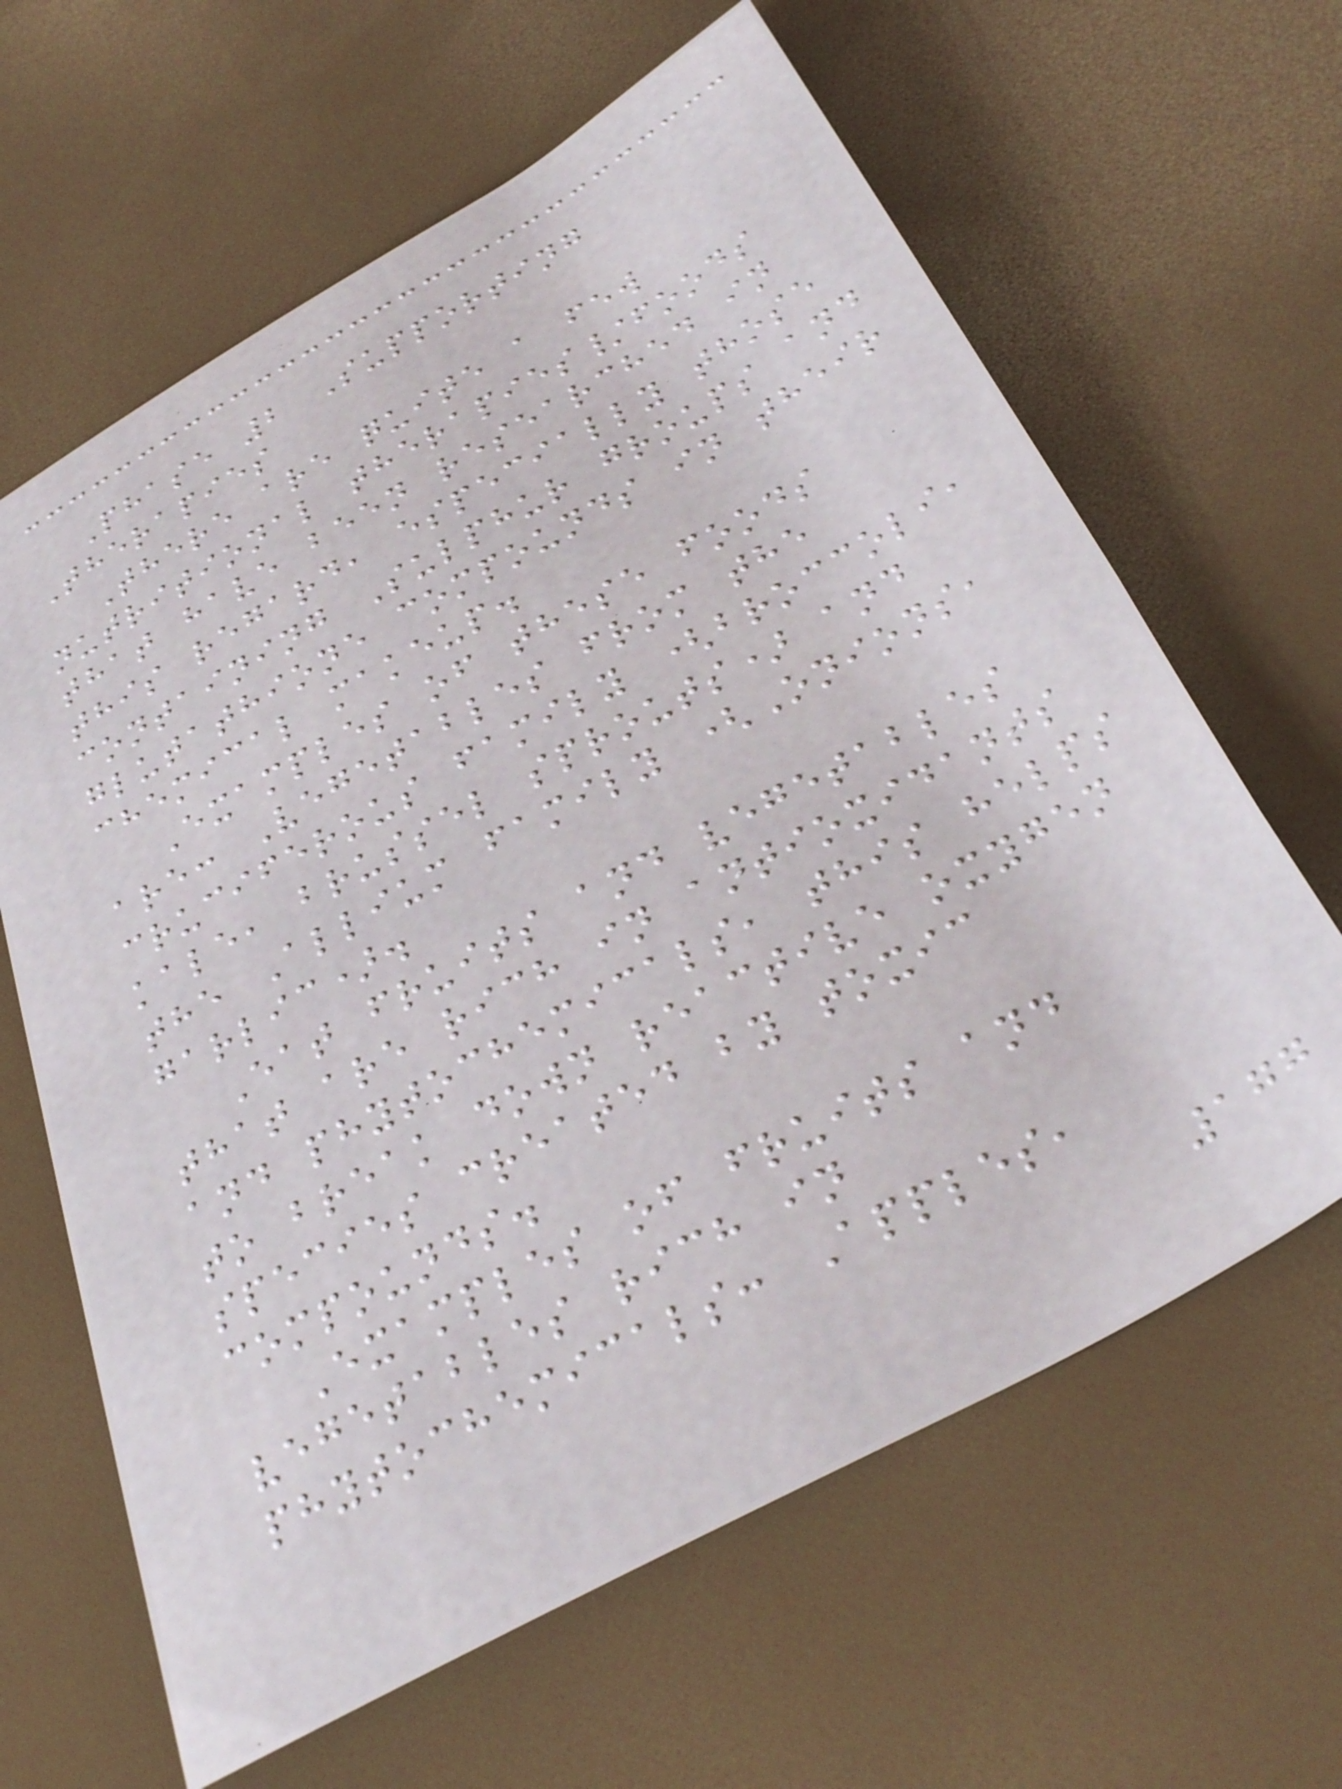Phase 2 Supporting
Therapies
There are quite a few
nutritional therapies/foods
that have been researched in
this regard, especially those
containing Sulphur groups and
glutathione compounds in their
chemical makeup.
Examples of these foods
are: Vegetables from the
cruciferous family (broccoli,
kale, brussel sprouts) and
the Allium family (Onions,
garlic).
Eat fruits and vegetables
that are rich in antioxidants
and phytochemicals, this helps
to break down reactive oxygen
species created by toxic
compounds.
Examples of fruits and
vegetables rich in
phytochemicals: Apples,
177
